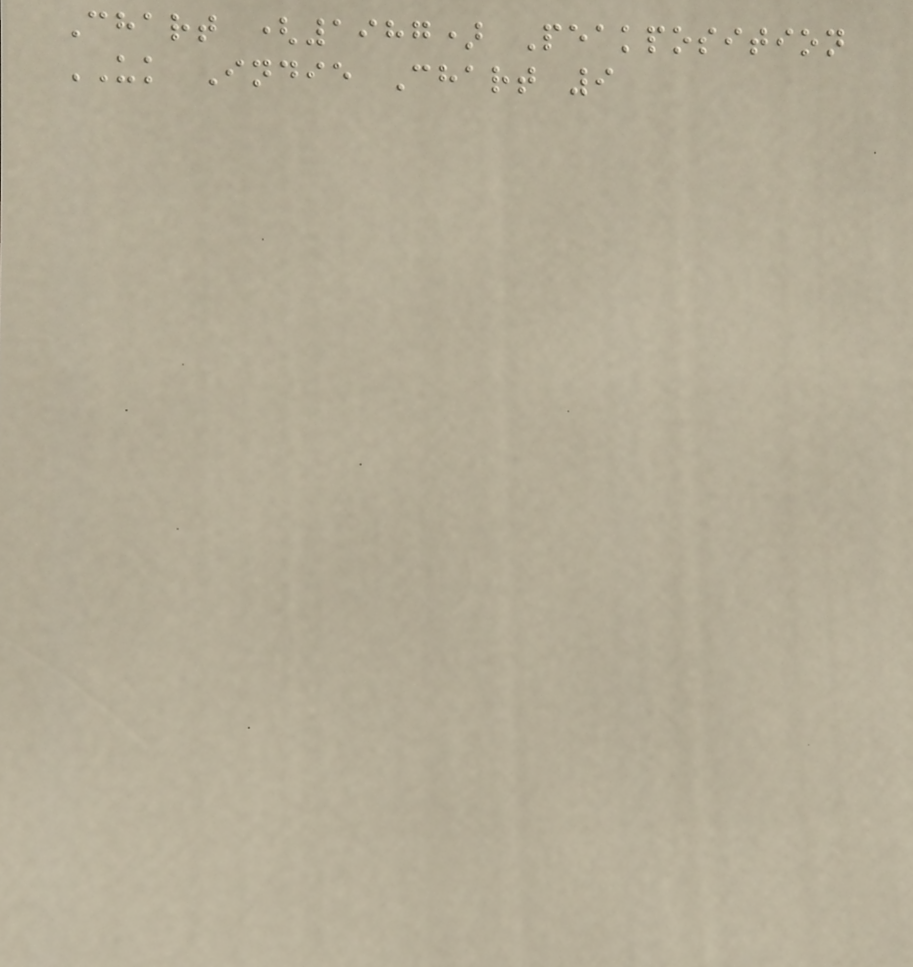Chart (1987) Peakposition
UK Indie Chart 9
